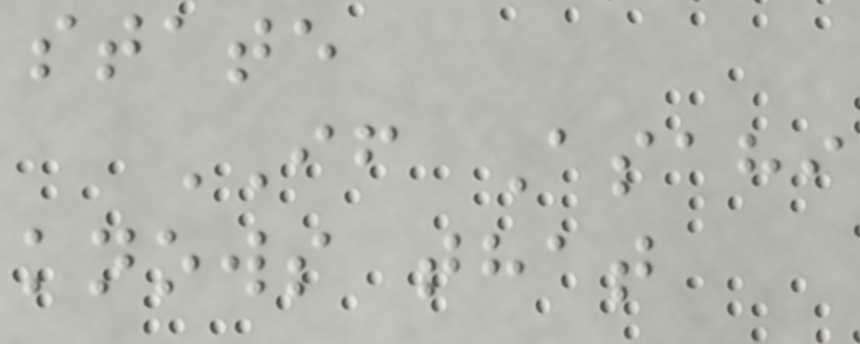state
IF Asahi
knows that
